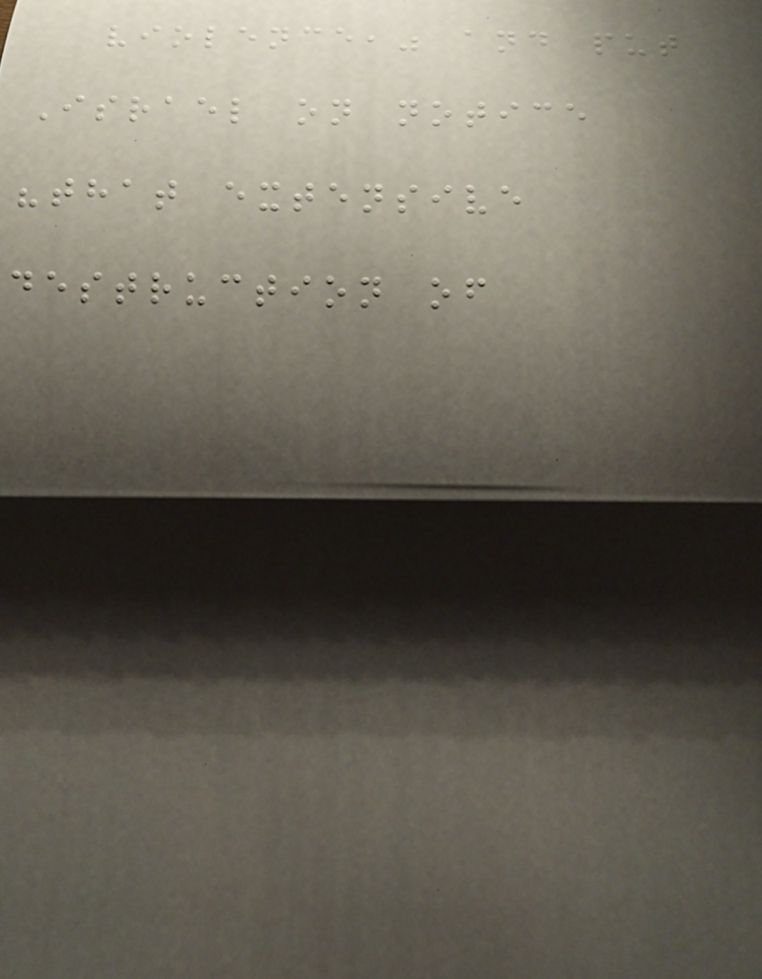violence," and put
Israel on notice
"that extensive
destruction of
